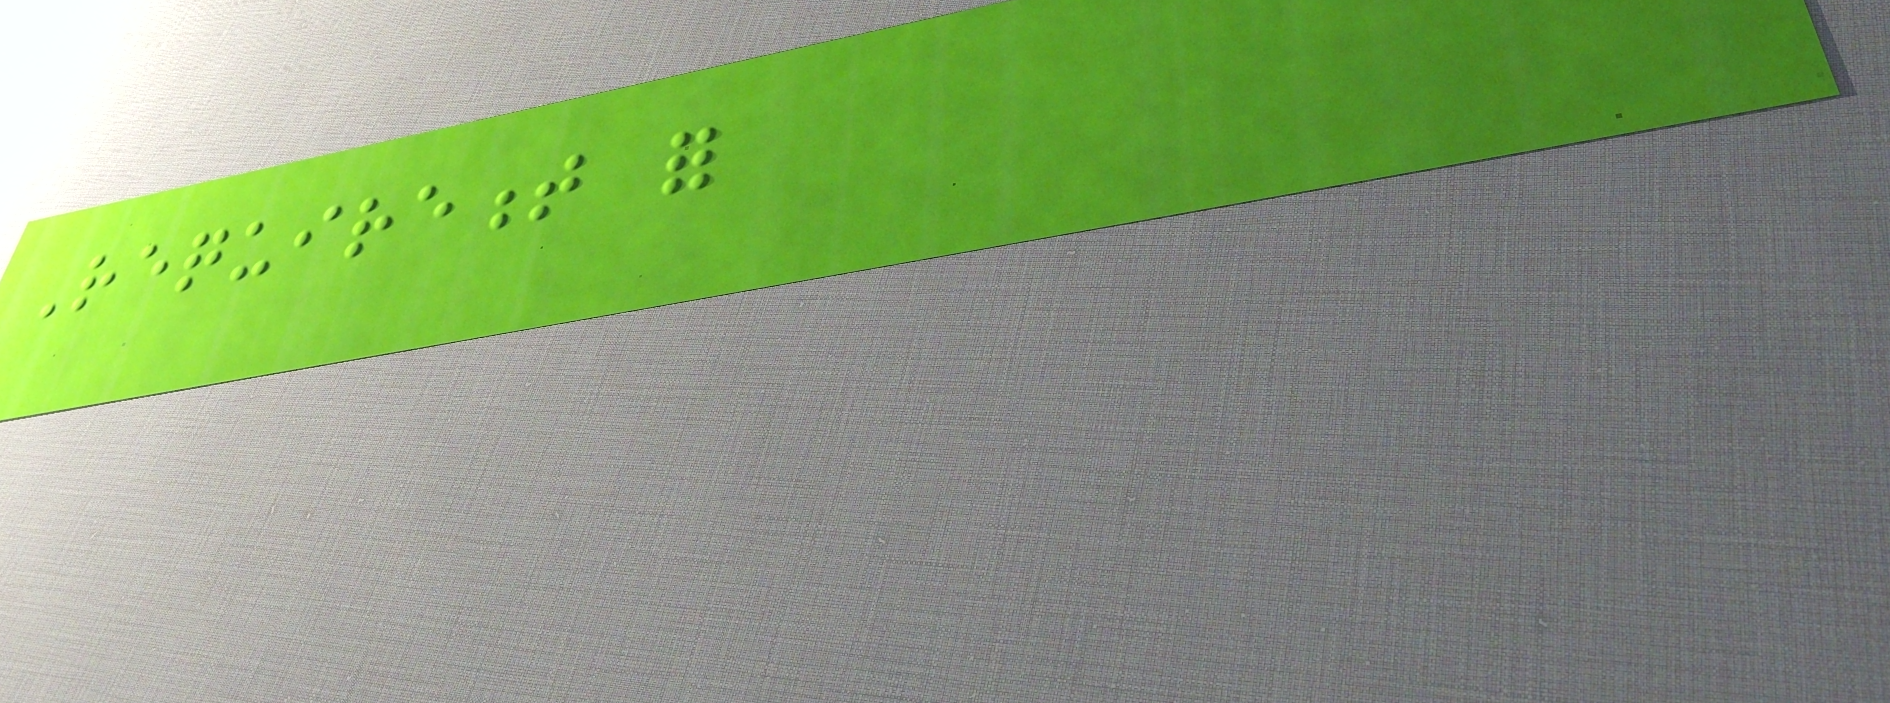Requirement for
